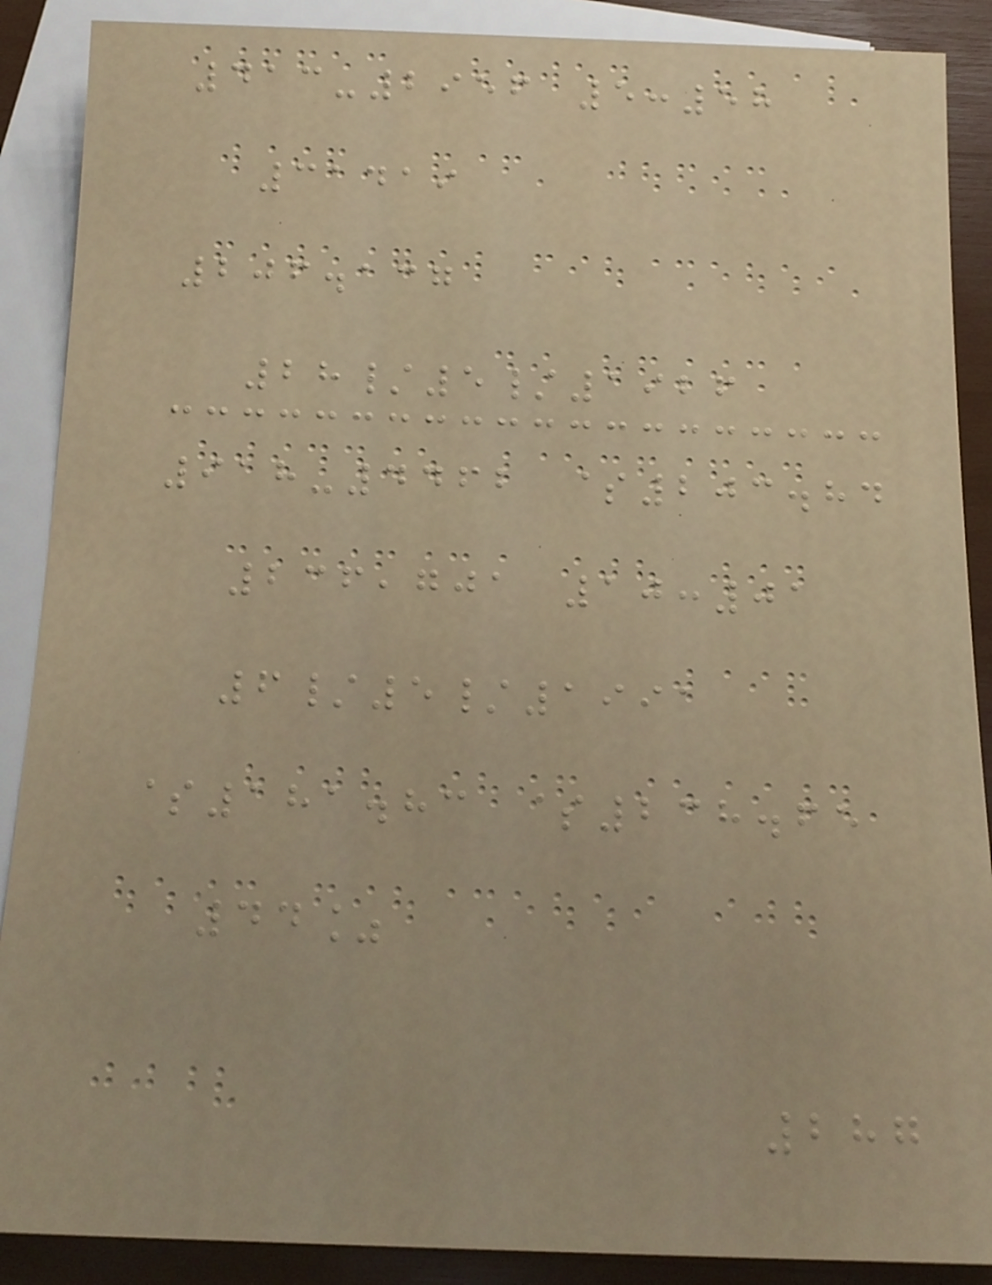413-2956 5:58
31419
206.137
28/5/1926
918-4462 $203.84
236,701 10:01
6/5/1991
$181.83 $238.65
44%
287
